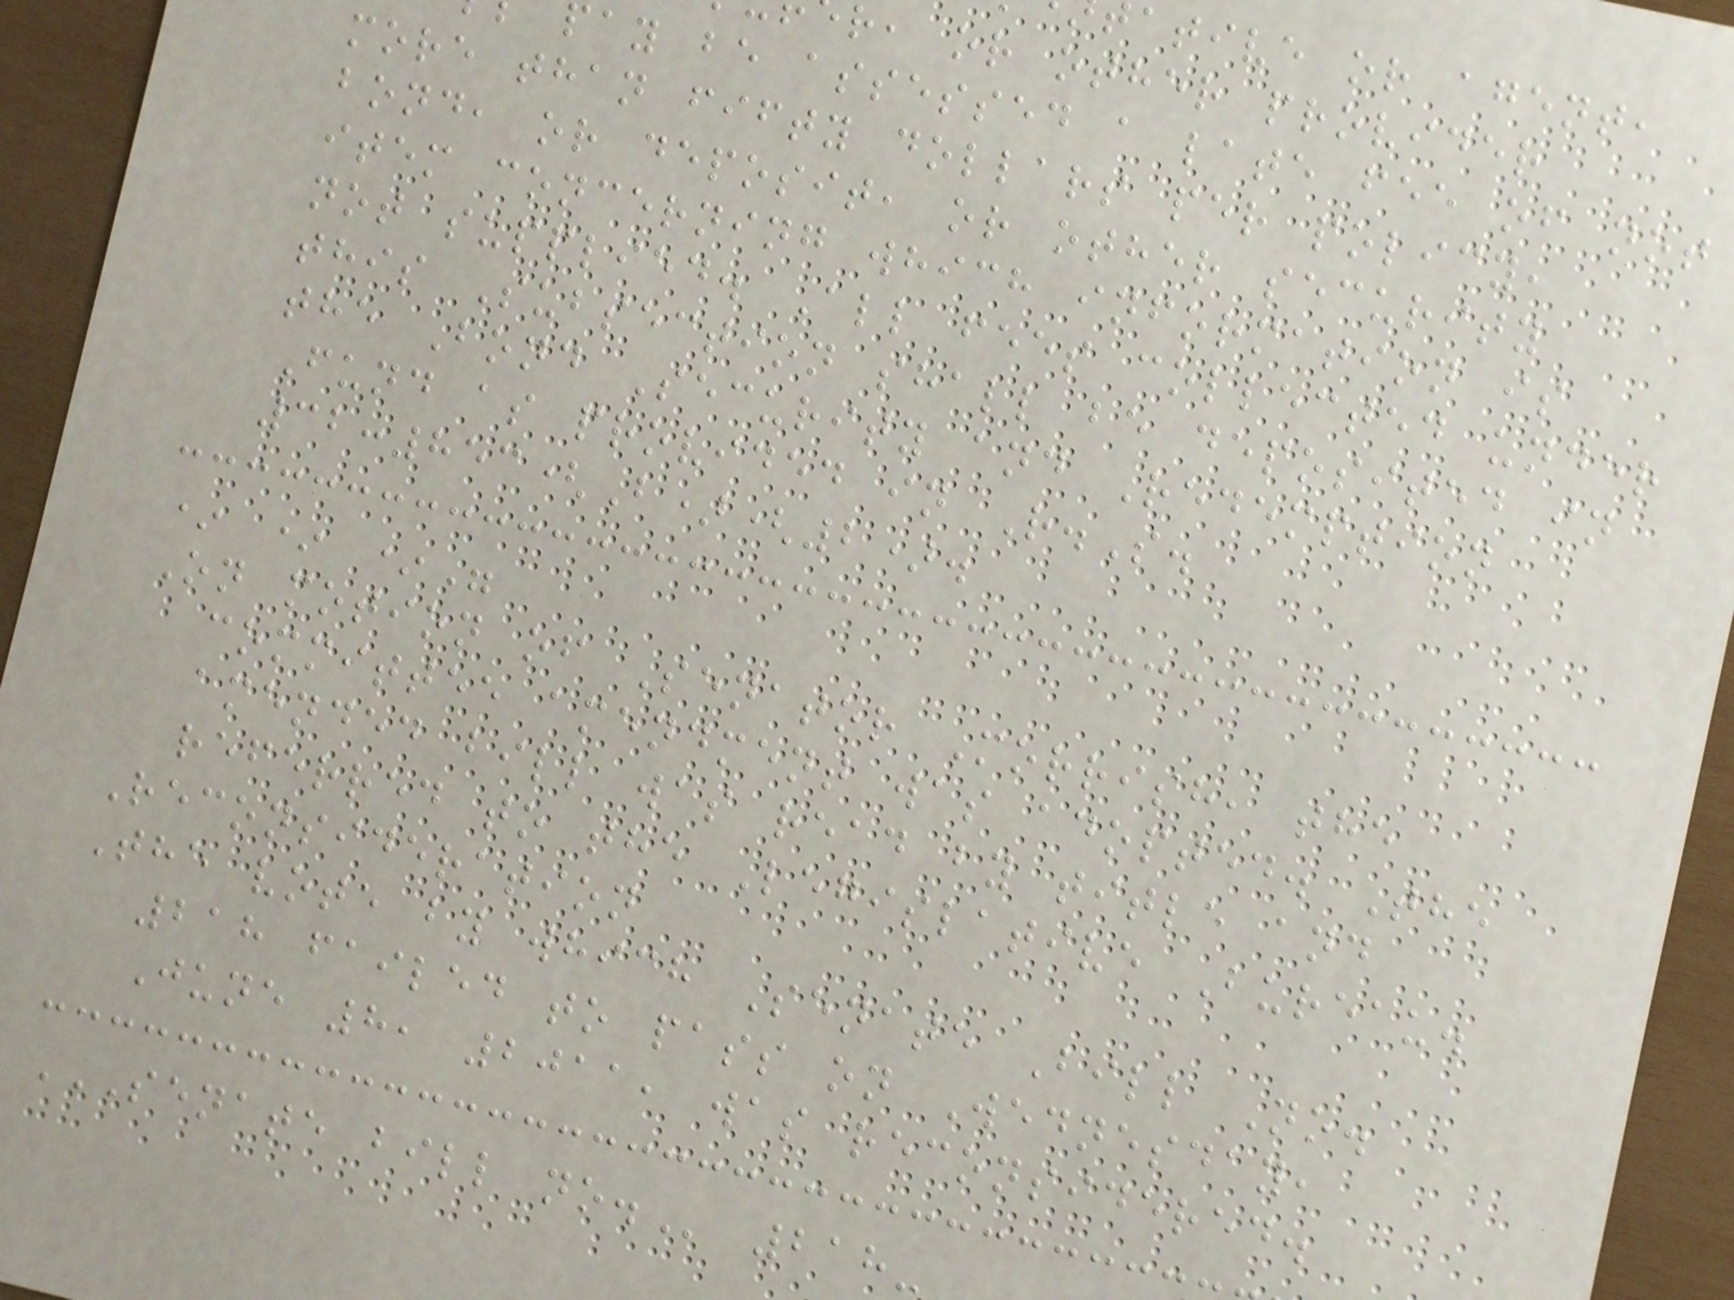ative or agent,
r, or other provider
pay be assessed a late fee of not
more than fifty dollars per policy,
bond, or deposit, or other security
item concerning which information is
not supplied. All fees collected under
this Subsection shall be deposited in
the Bond Security and Redemption
Fund as provided in R.S.
32:853(B)(2).
* * *"
On motion of Senator Morrish, the
committee amendment was adopted. The
amended bill was read by title and
referred to the Legislative Bureau.
Reconsideration
The vote by which Senate Bill No.
218 failed to pass on Wednesday,
June 8, 2011, was reconsidered.
SENATE BILL NO. 218-
